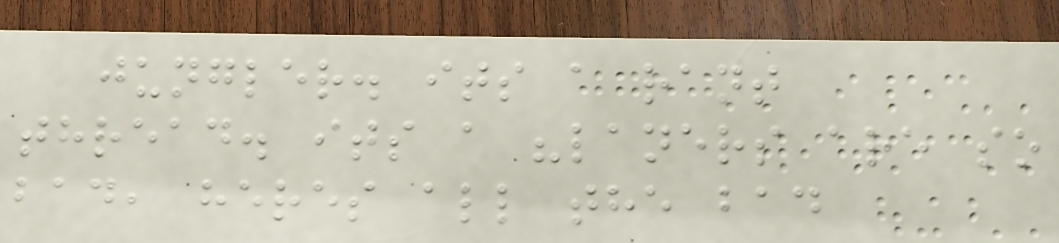jungler. its a rant
thread. its a "laners are so
bad, heres all the bad
